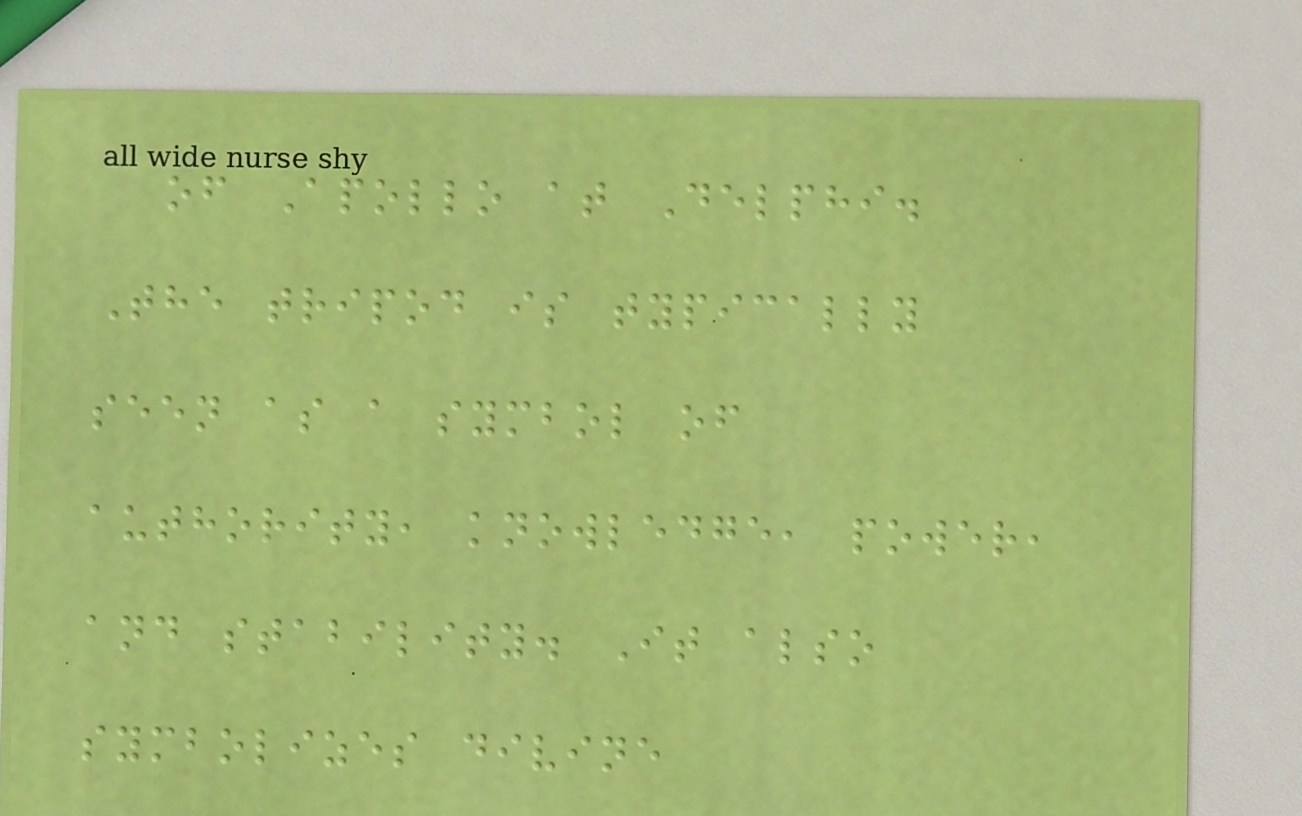of Apollo at Delphi.
The tripod is typically
seen as a symbol of
authority, knowledge, power,
and stability. It also
symbolizes divine
